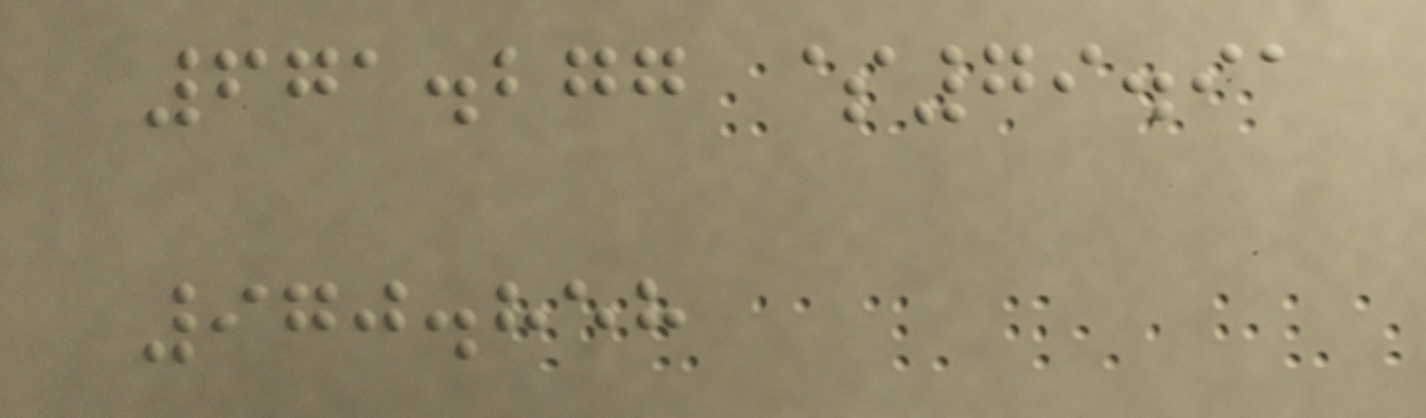671.277 $79.91
970.858
